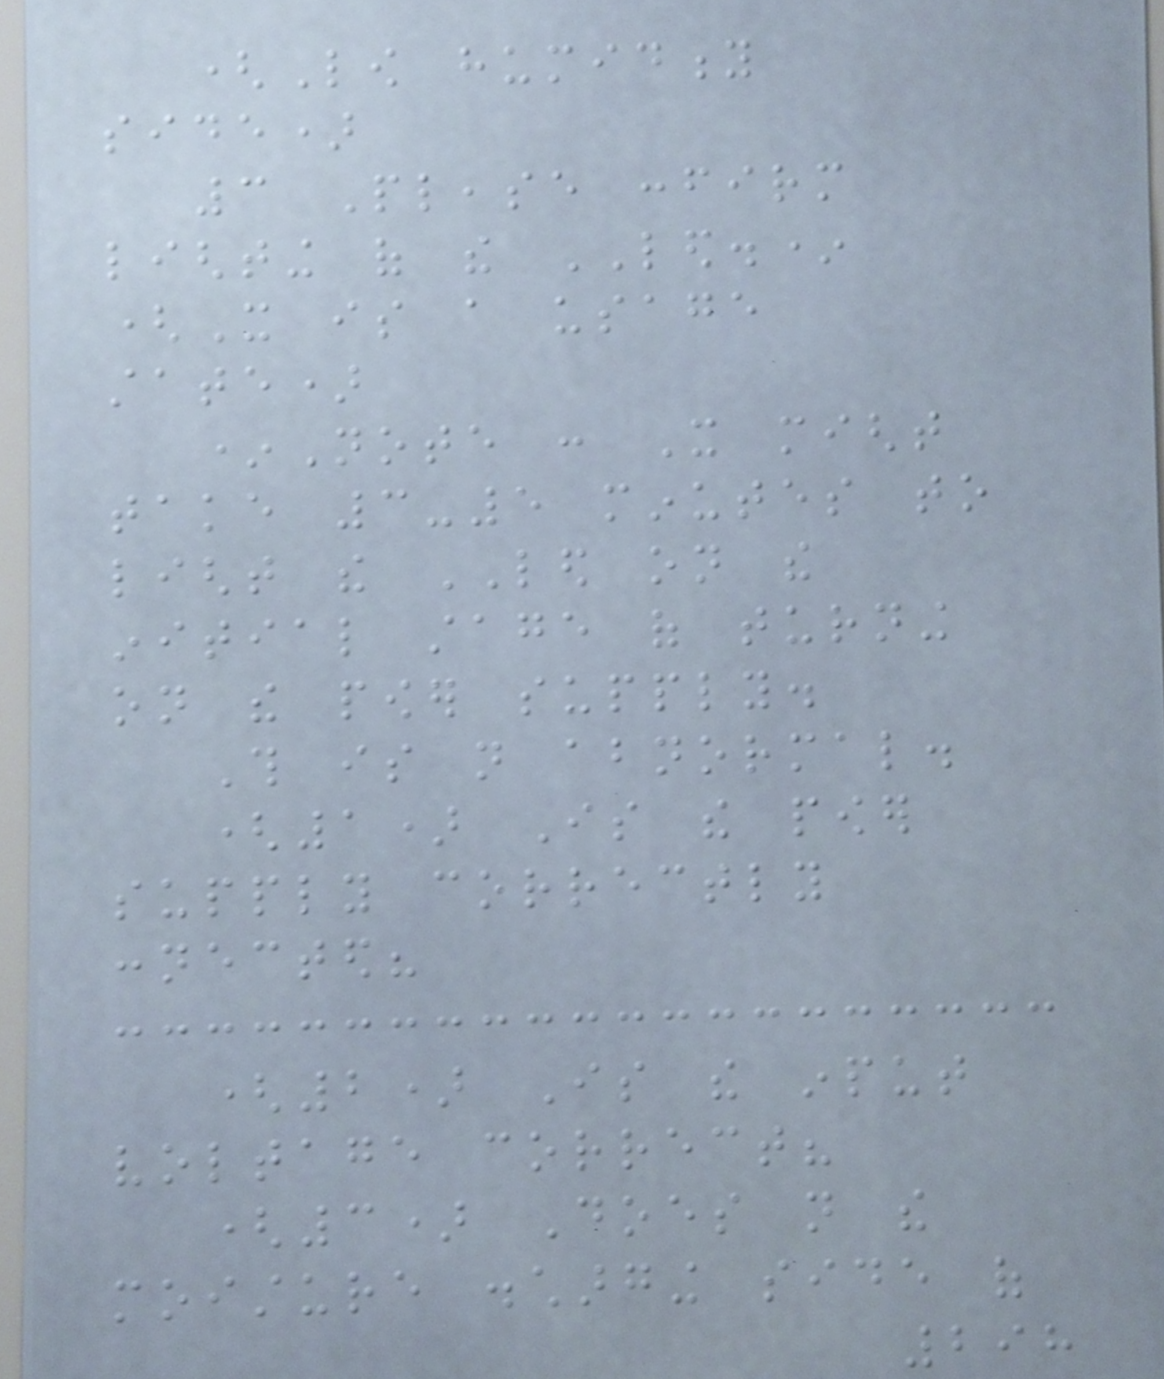(Low humidity
side)
3 Please confirm
lighting of the LED.*
(It is a usage
state)
*Note : It might
take 3-5 minutes to
light the LED on the
initial stage of turning
on the power supply.
This is not abnormal.
(1) Is the power
supply correctly
connected?
(2) Is the input
voltage correct?
(3) Does not the
moisture discharging side of
298
